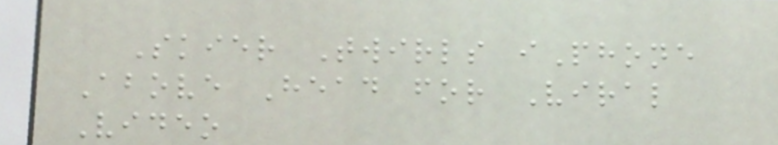Skier Twirls iPhone
Above Head for Viral
Video
